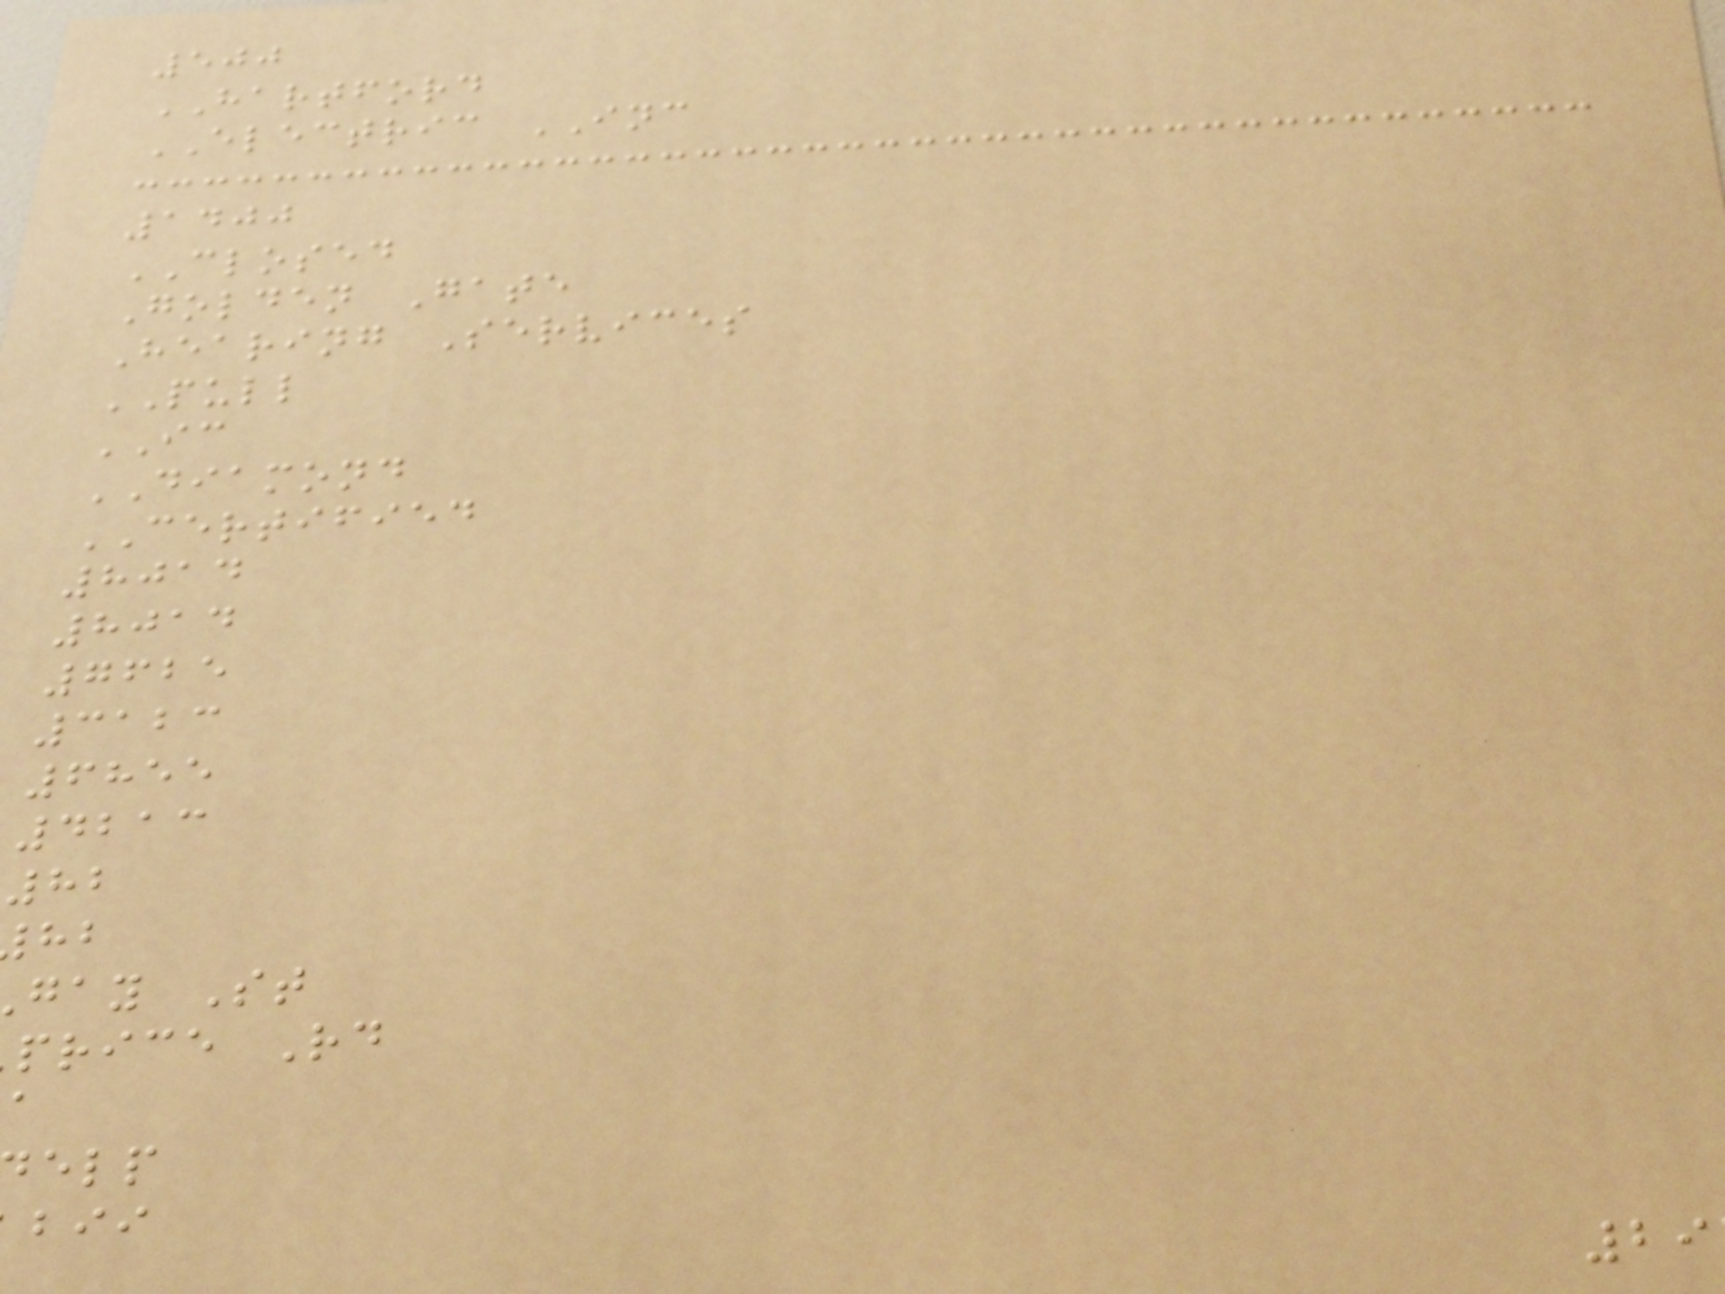500
HARTFORD
ELECTRIC INC
1400
CLOSED
Golden Gate
Hearing Services
PULL
IC
DIAMOND
CERTIFIED
8014
8014
7625
3123
6855
4213
82
gay St
price Rd
